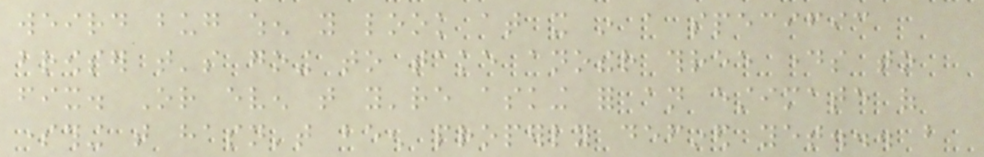weird bug when you look at it in a specific
browser that's going to take another three days to
fix. Or even that you're asking for an estimate of
something that hasn't been properly defined yet... but
